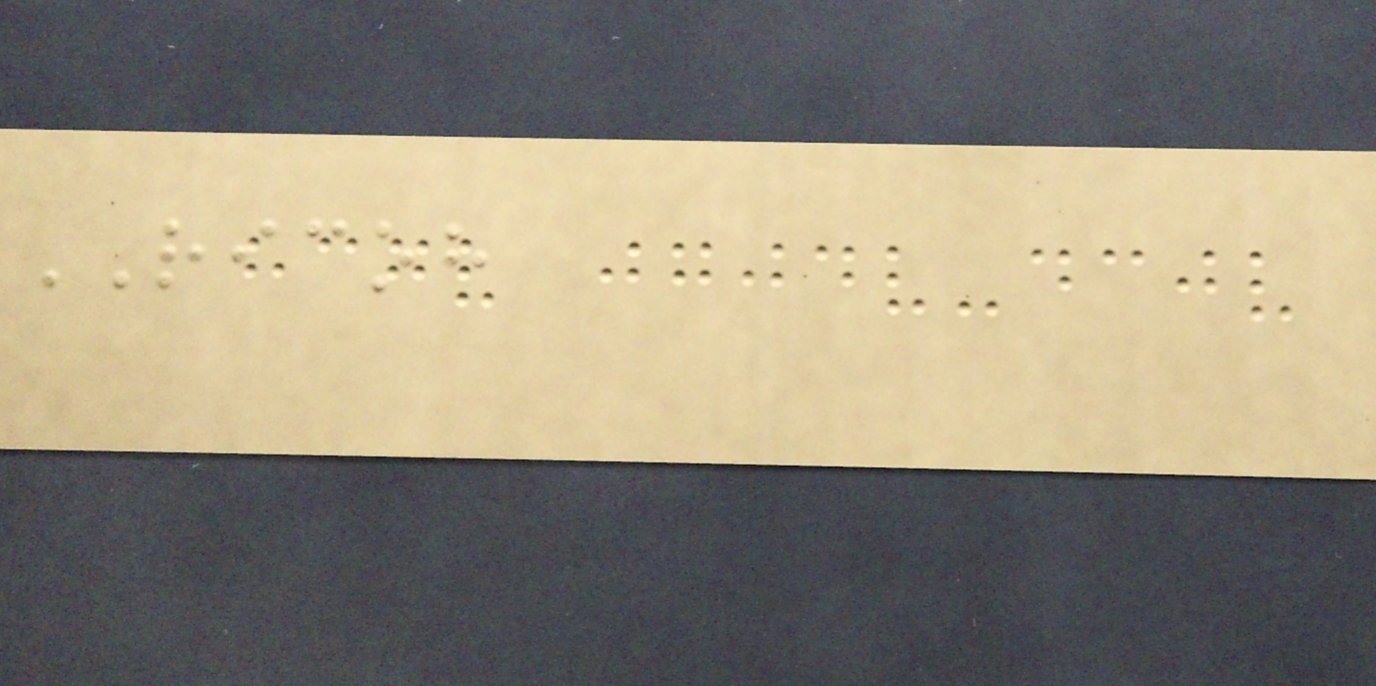RICOH
